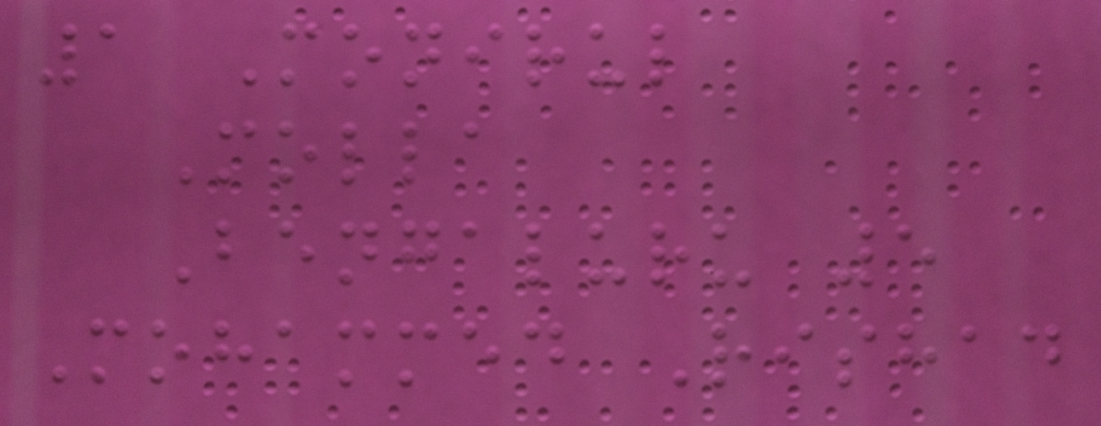1 Monirul
Molla
Bengaluru 5
Mohammed Rishad
